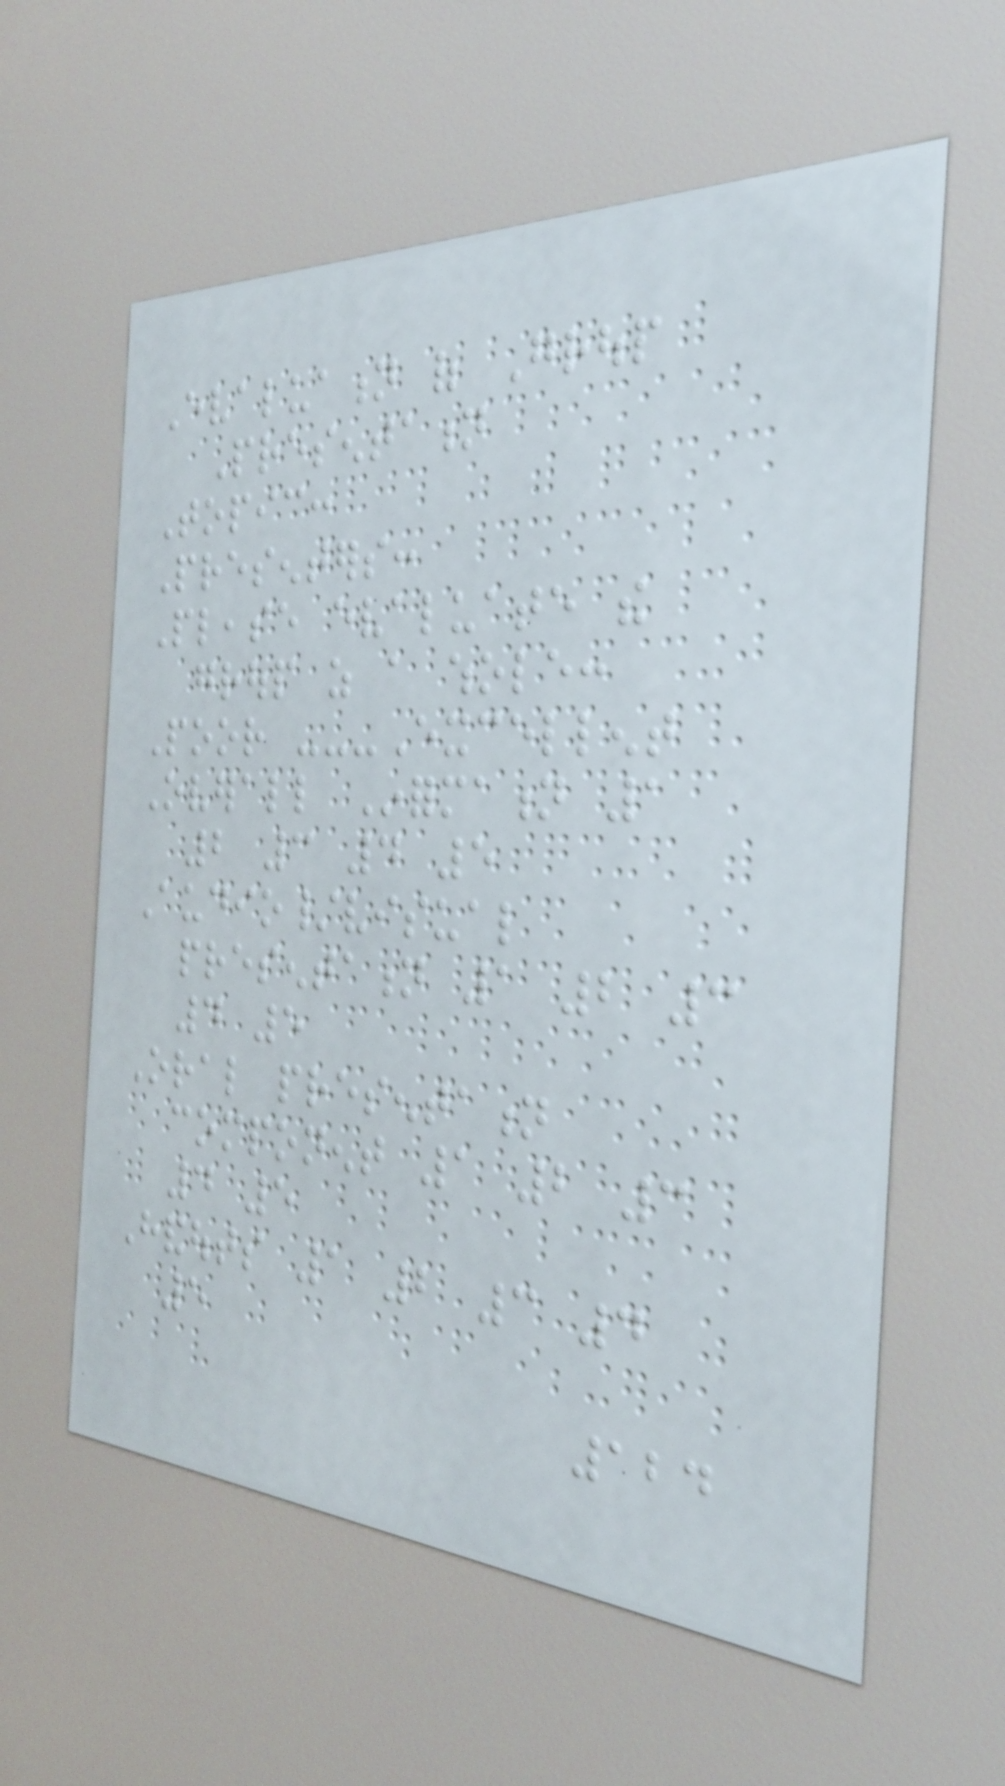Evaluation of Group
Presentation
Topic:
Presenters:
Please evaluate the
group as a whole:
Poor ---Excellent
Overall Information 1
2 3 4 5
Audio/visual
presentation 1 2 3
4 5
Oral presentation
component 1 2 3
4 5
Handouts 1 2 3 4
5
124
